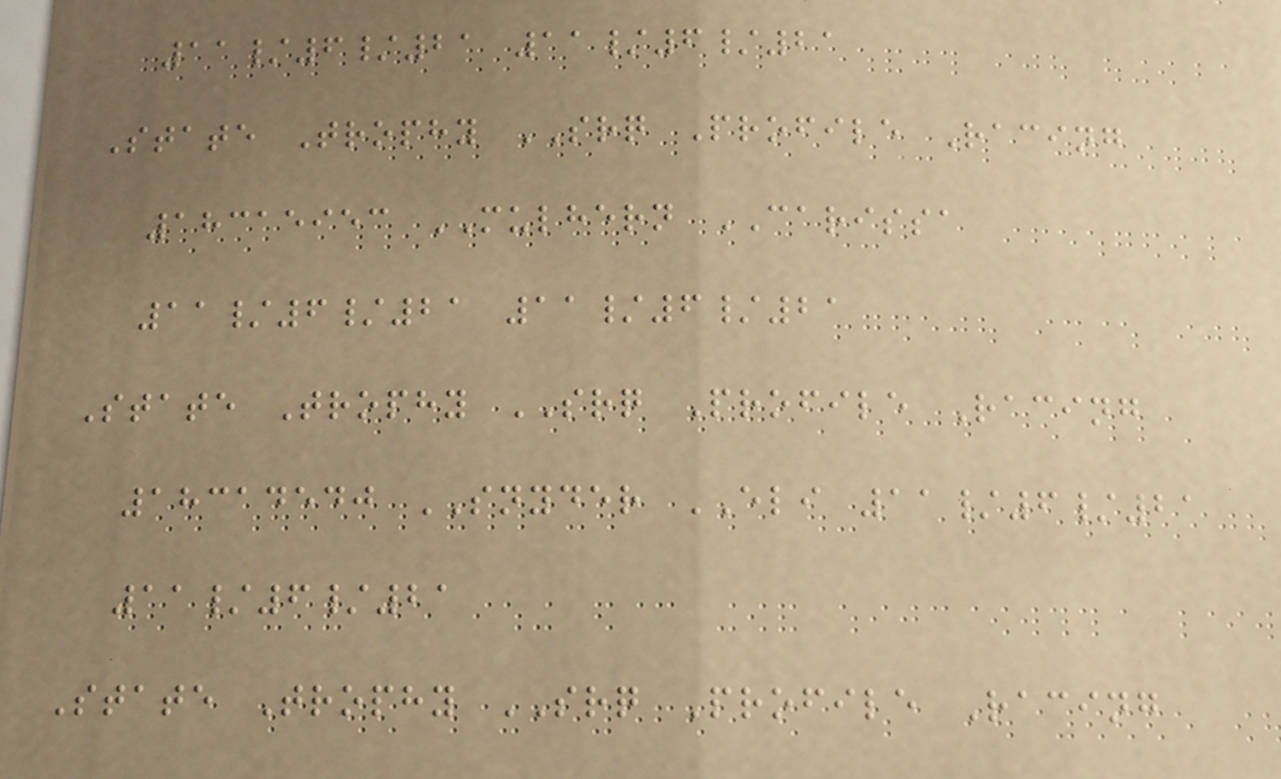11/6/21 11/6/21
State Trophy SRQ Profile Racing
18315953 MULHERN CARISSA
11/6/21 11/6/21
State Trophy SRQ Profile Racing
18314540 SNYDER ELI 11/6/21
11/6/21
State Trophy SRQ Profile Racing
